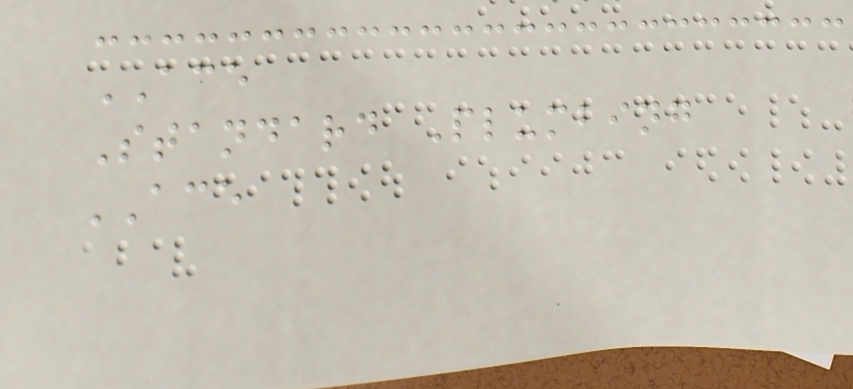ACE
Standard Plumbing
ACE
